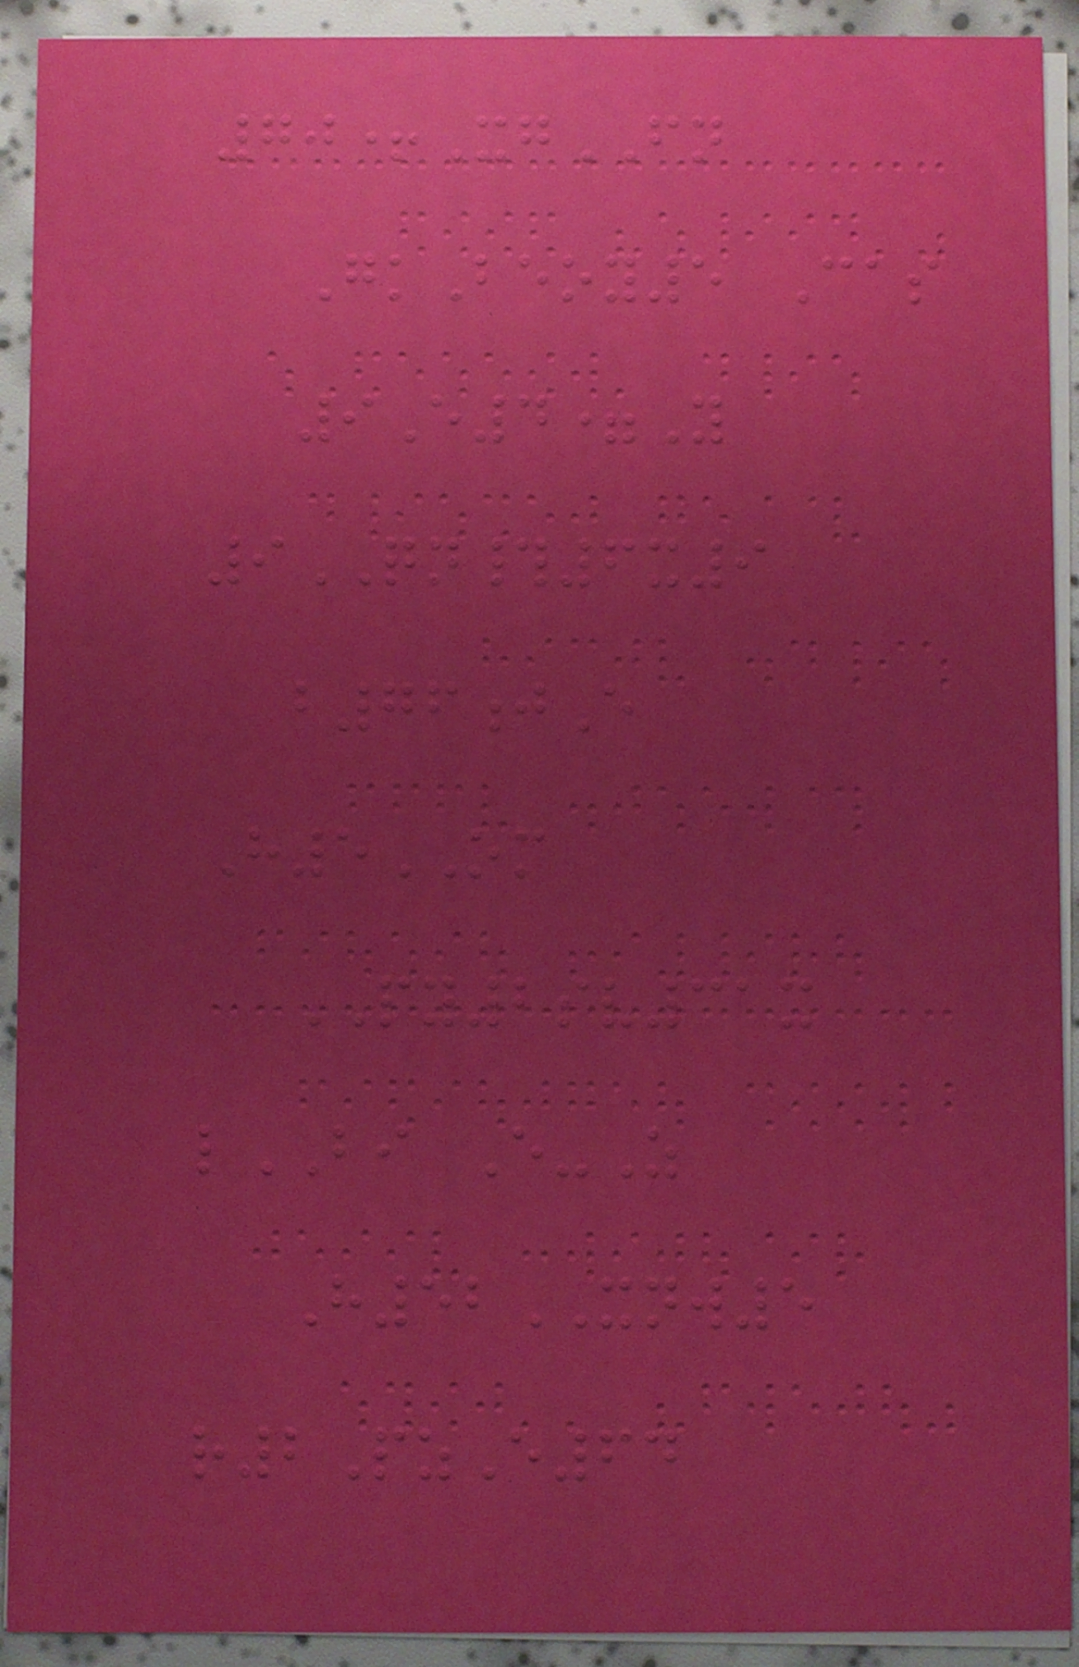70+XgFN
GkBeoy5 Cas
9E4=Y
9QN#6x9
b76jE
H5OM
PY2sv31x
lBI E-Z
H52XNW5
r2PzE64
